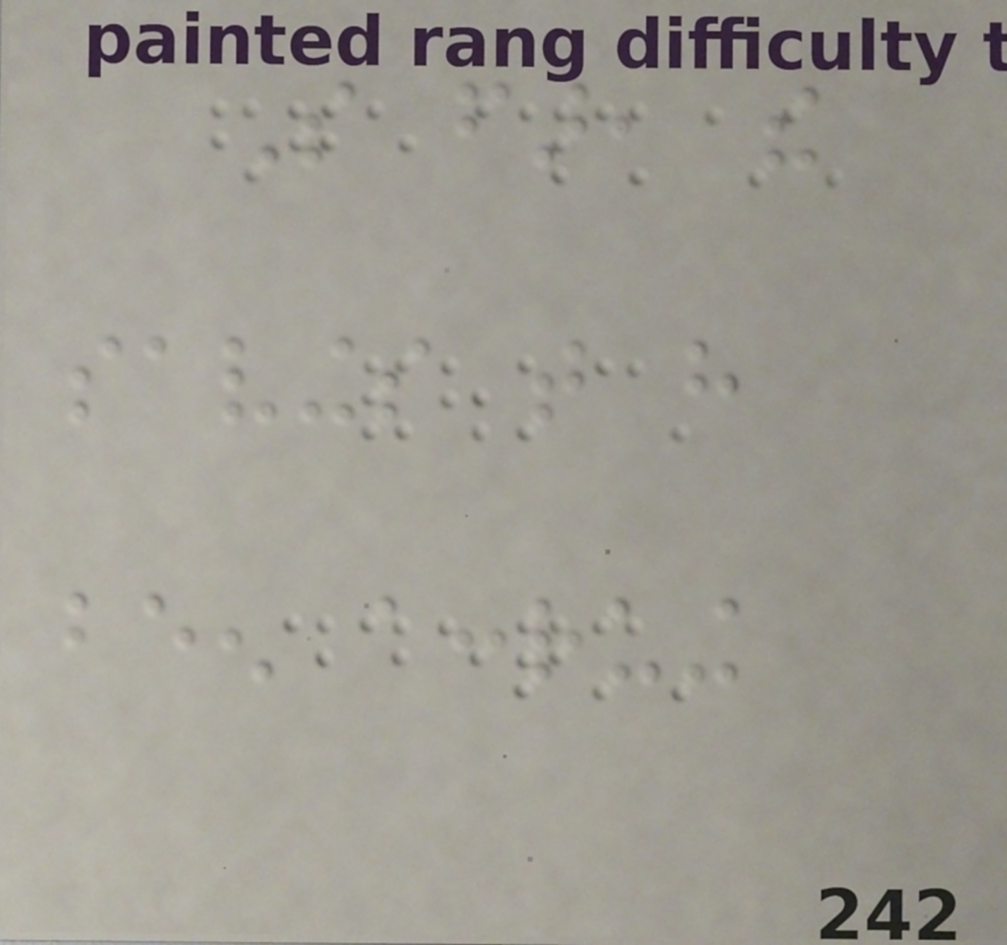So far, the
savings that have
been accruing
